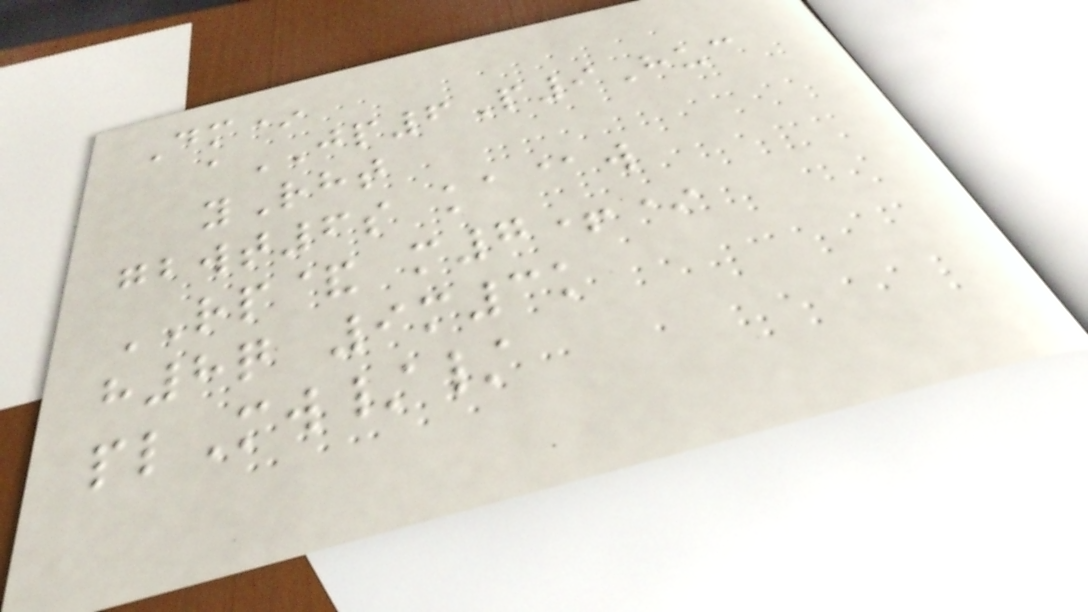Dm*
aJP6P9Huc
yRht
gbwt6s ka@w
RP& m7+*
h8q 9m3k
plMw//
